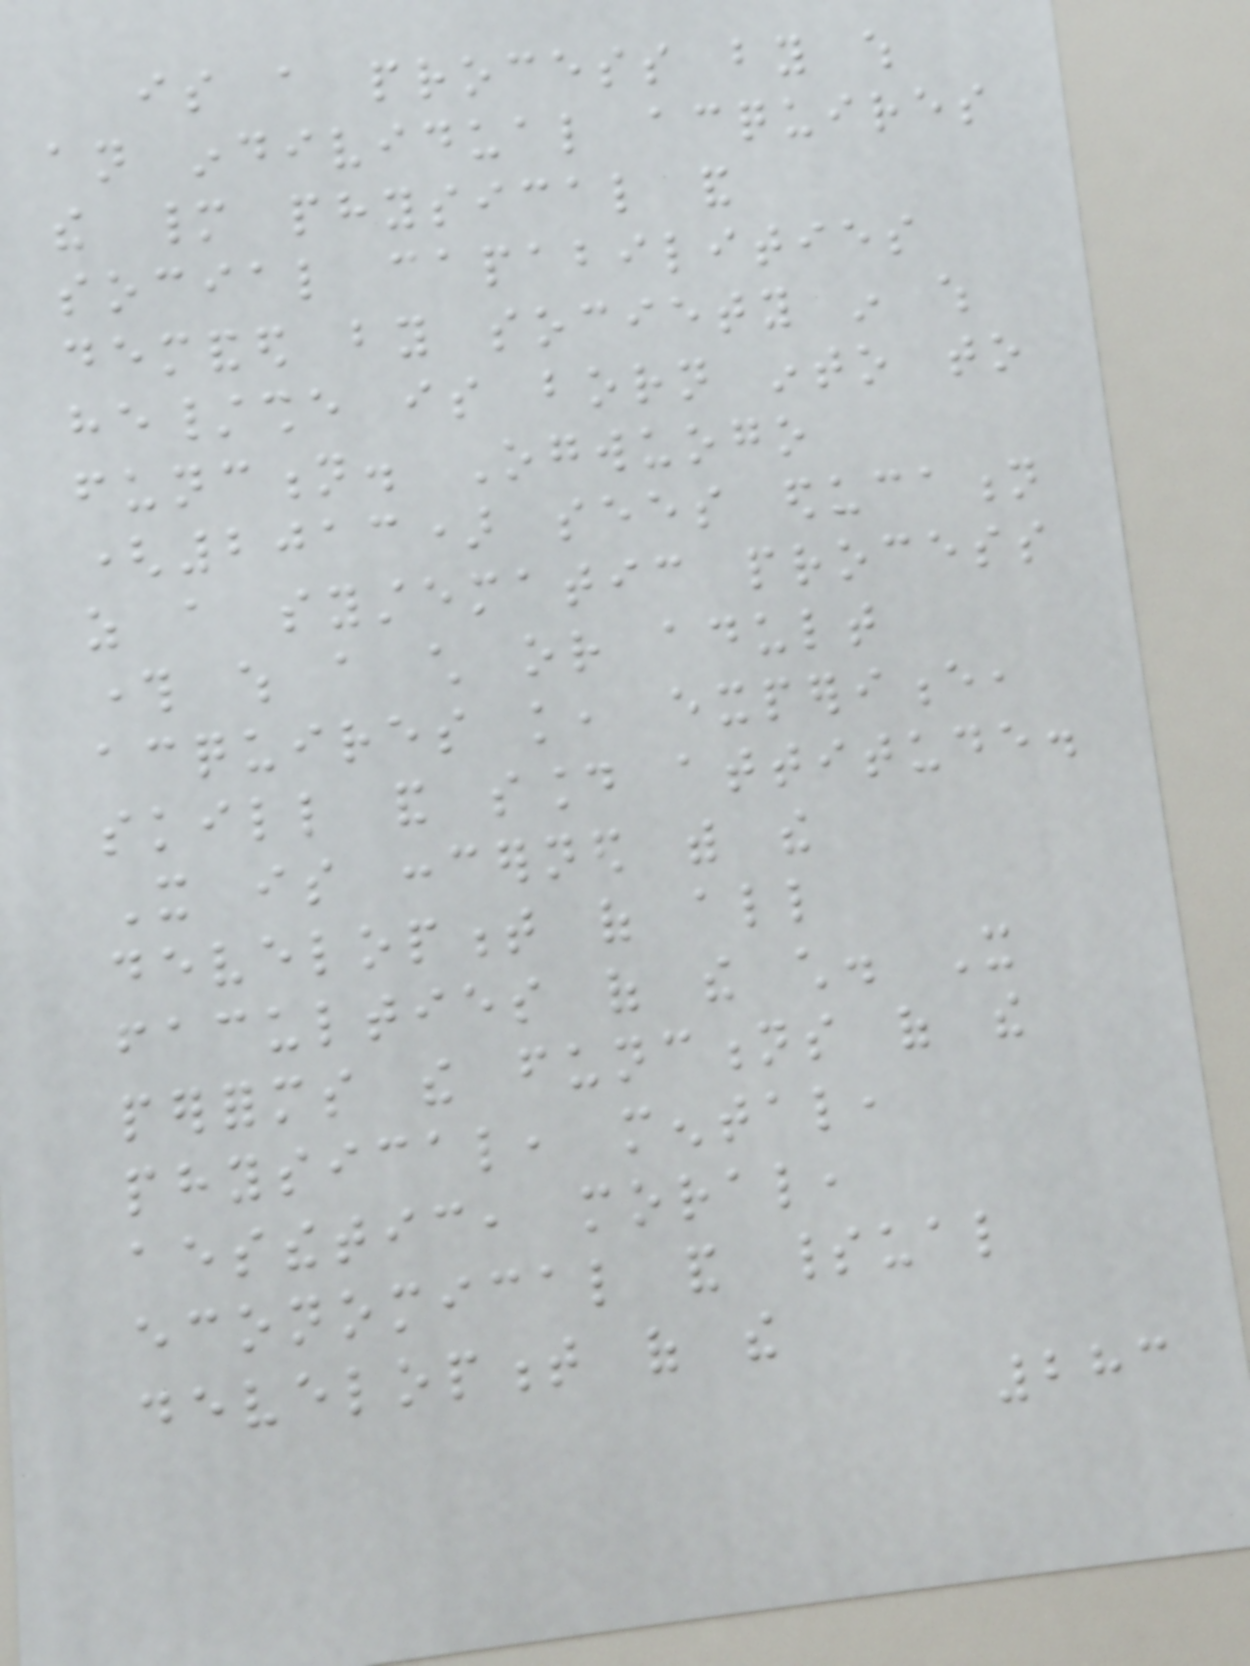is a process by which
an individual acquires
the many physical and
social capabilities
demanded by society in which
he/she is born into to
function. Ogwuogo
(2013) sees education
as a systematic process
through which a child or adult
acquires knowledge, experience,
skill and sound attitude.
It is concerned with the
development of all
faculties of the child. It
performs the functions of the
physical, mental,
aesthetic, moral,
economical and spiritual
development of the
283
